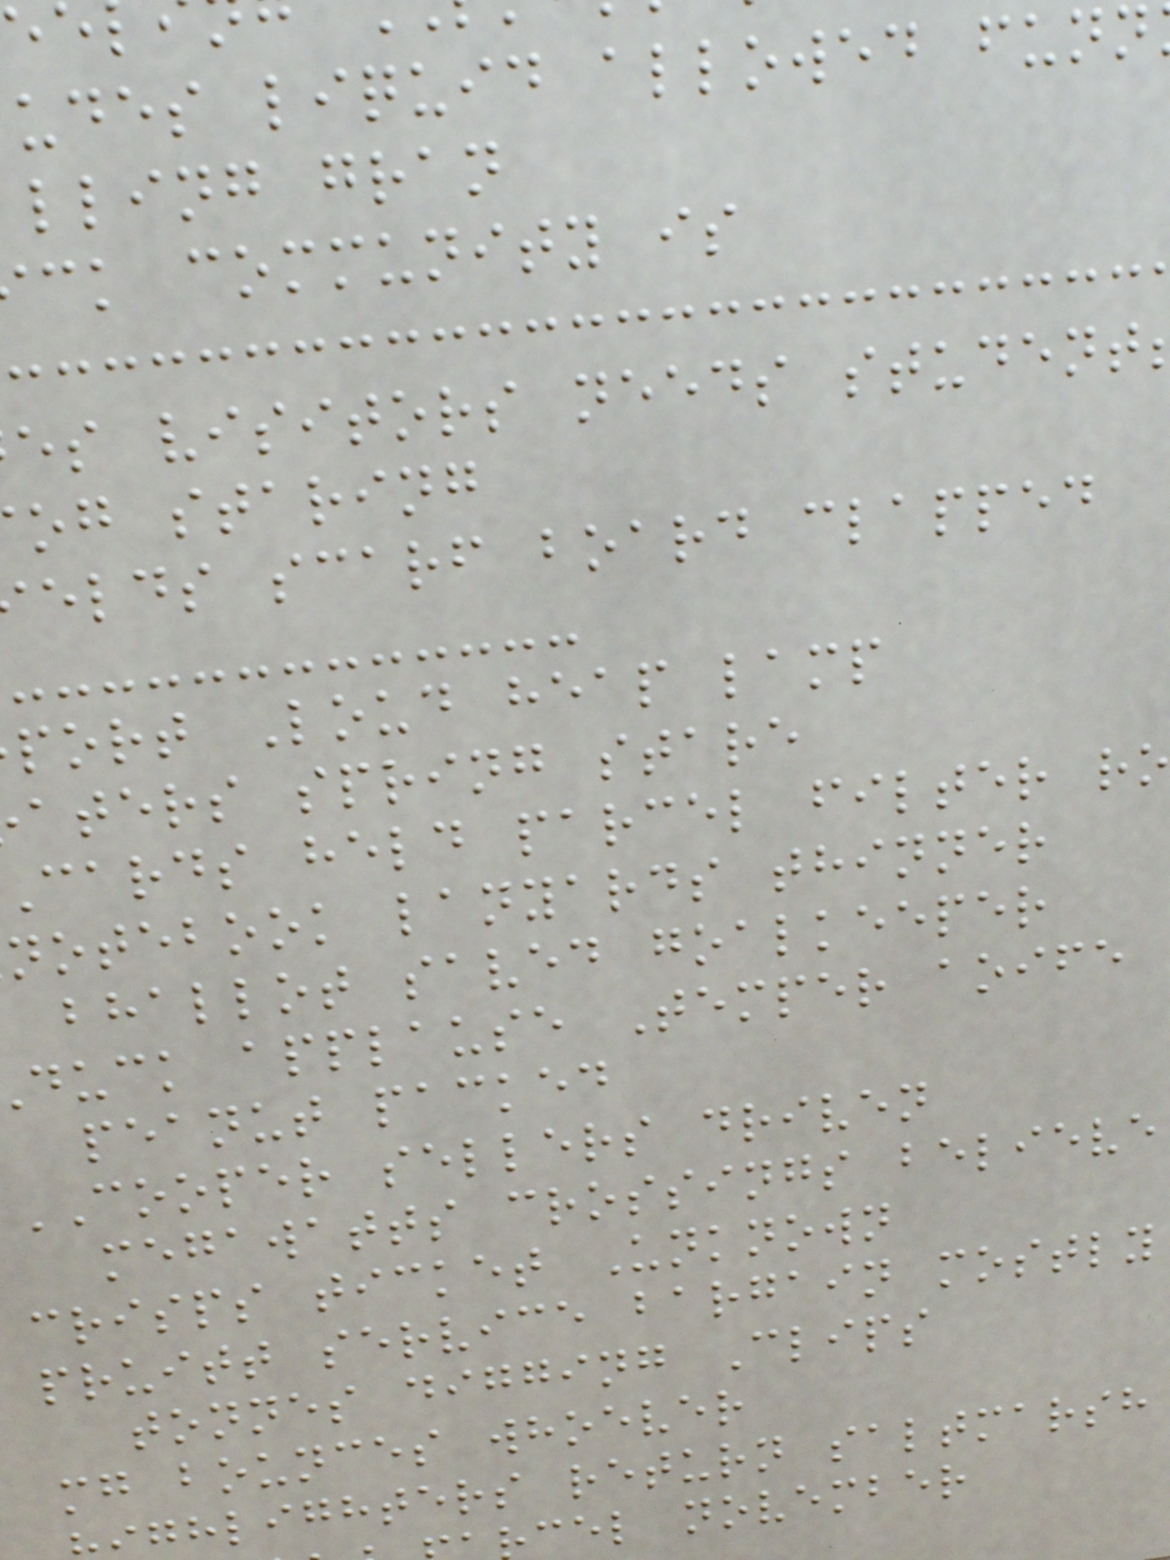udes liquid allowed funn
lling gran
ck community is
es visitors needs student
og staring
elds scarf board clapped
port Loud heap lamp
aters spring stare
cards held parcel filter ro
notebook lanyards thinner
bhallot saved goalkeeper
duck applause Temper aoife
peanut packed
COOPER sellers driven
megawatts crossings believe
crisps ticket Unknown
pruitt service bargain mostly
tonnes digging Clips
mg bounces whoever
ghlighters return saltmarsh
cel november
